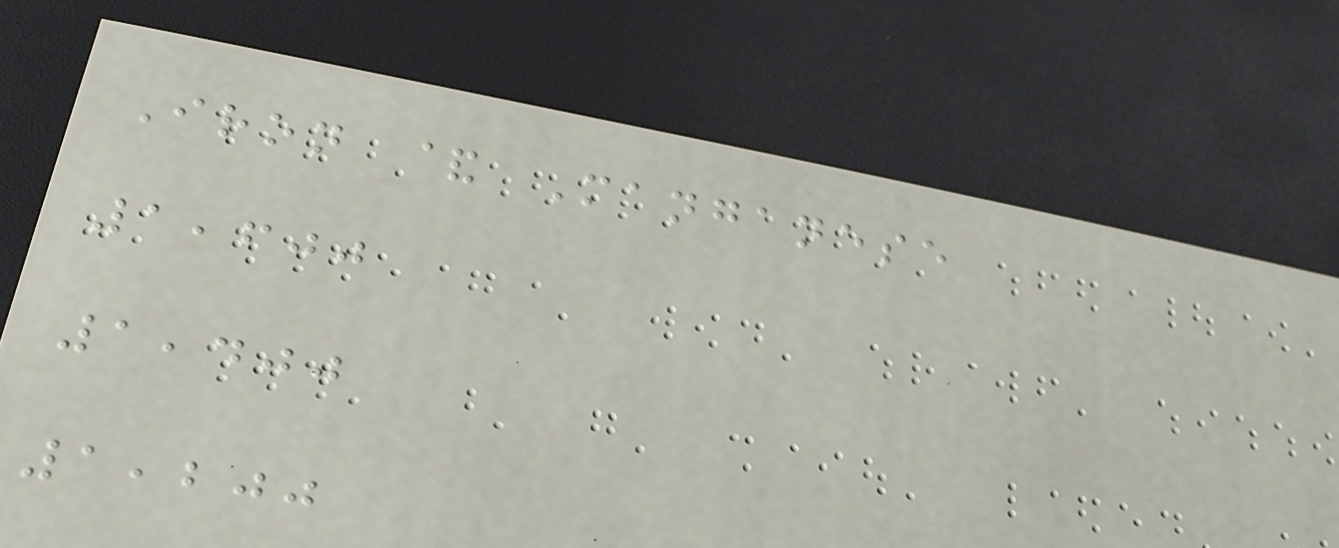Iron & Manganese
1,600
1,400
1,200
